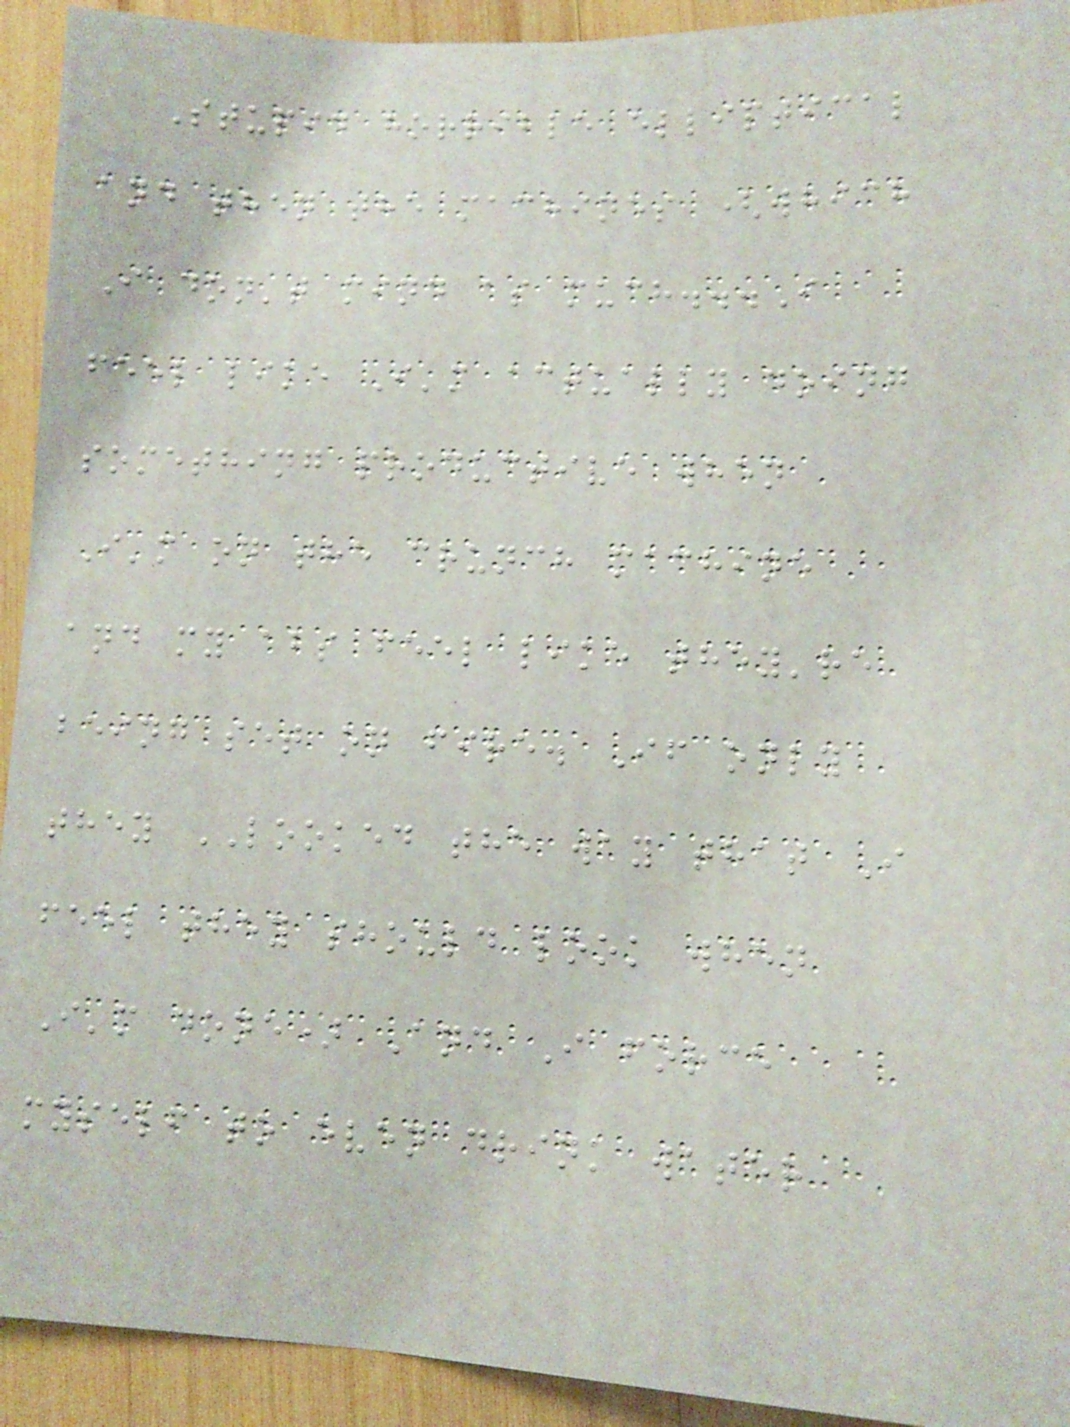Stupid horrible elliptical
and then the machines (which
I don't mind as much...I
feel like I'm actually doing
something productive when
I'm on the crunch machine
and my abs feel like they're
being set on fire. If only
they LOOKED the way that I
feel they should look when
I'm done) And I force
myself to even drink water
